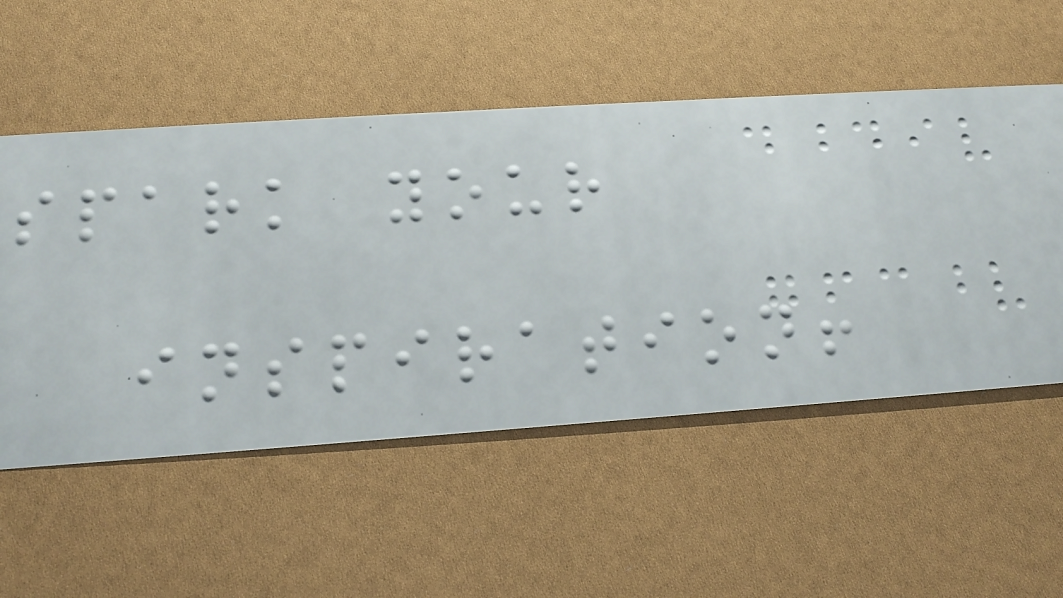spark your
inspiration!
